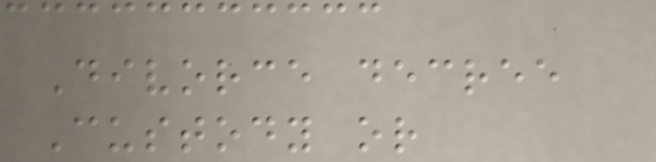Divorce decree
Custody or
